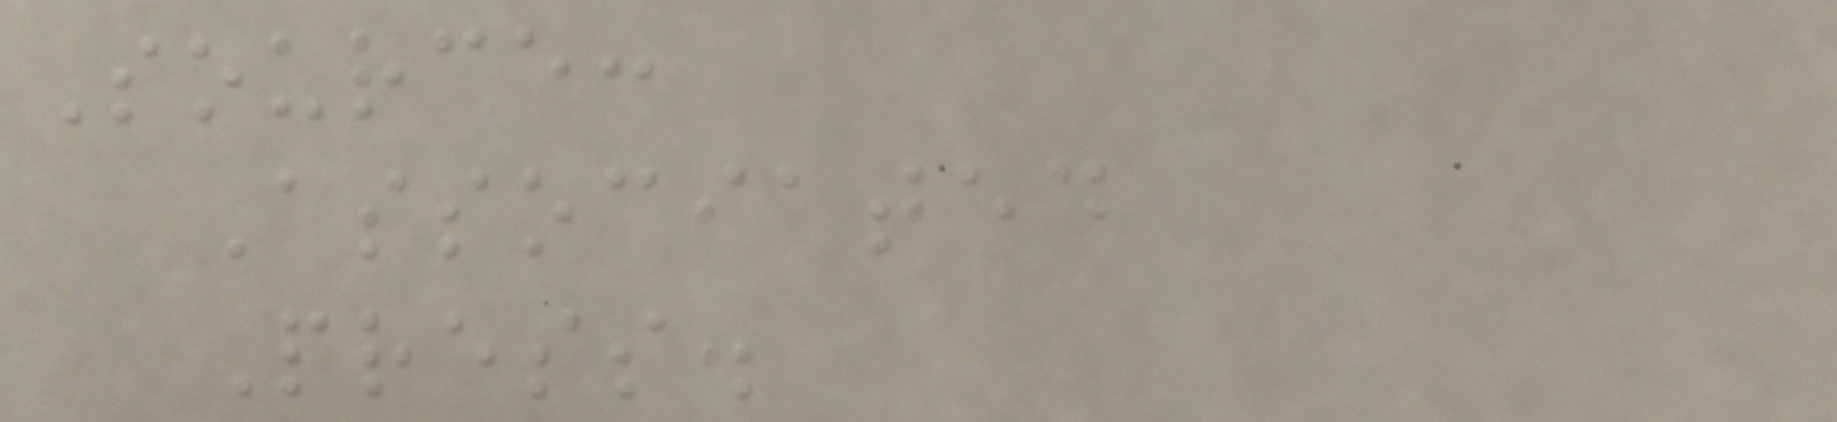Source:
Associated
Press.
